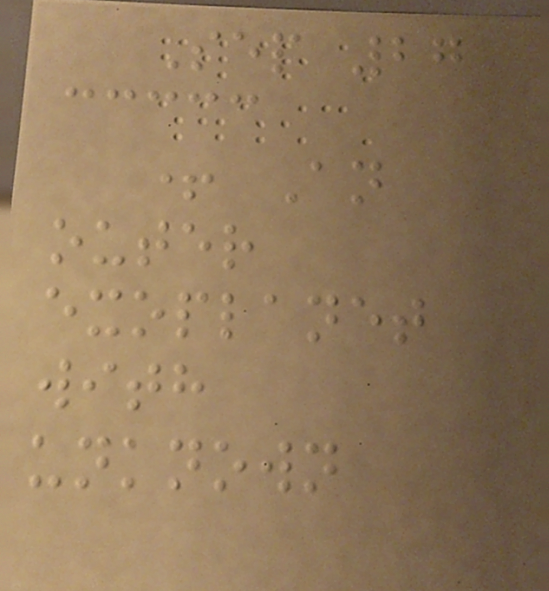Sep 27
+ An
outer
exoplanet
with
unknown
